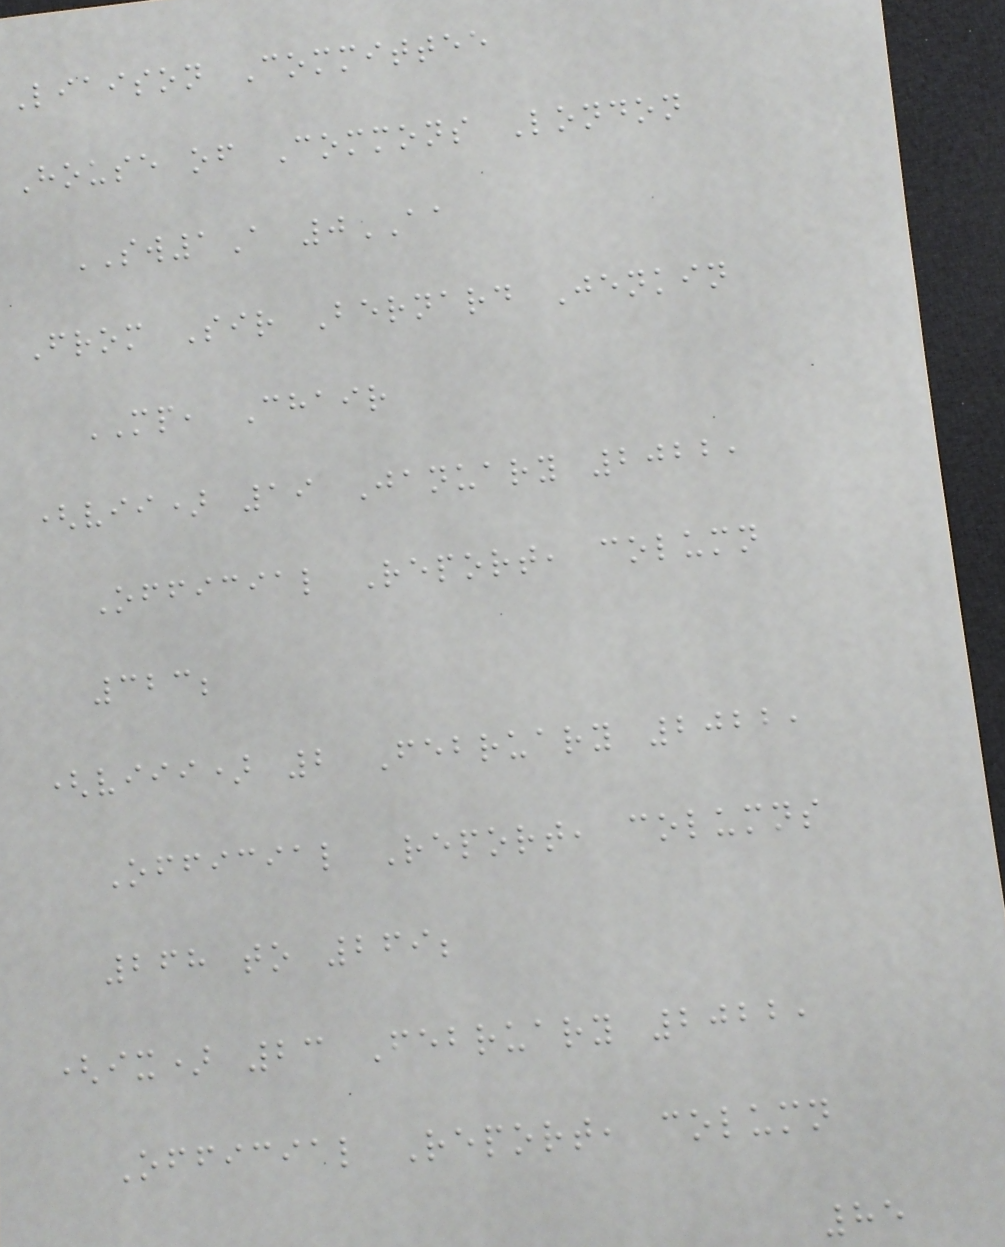Liaison Committee
House of Commons London
SW1A 0AA
From Sir Bernard Jenkin
MP, Chair
(vii) 19 January 2022,
Official Report, column
323;
(viii) 2 February 2022,
Official Report, columns
268 to 269;
(ix) 23 February 2022,
Official Report, column
85
